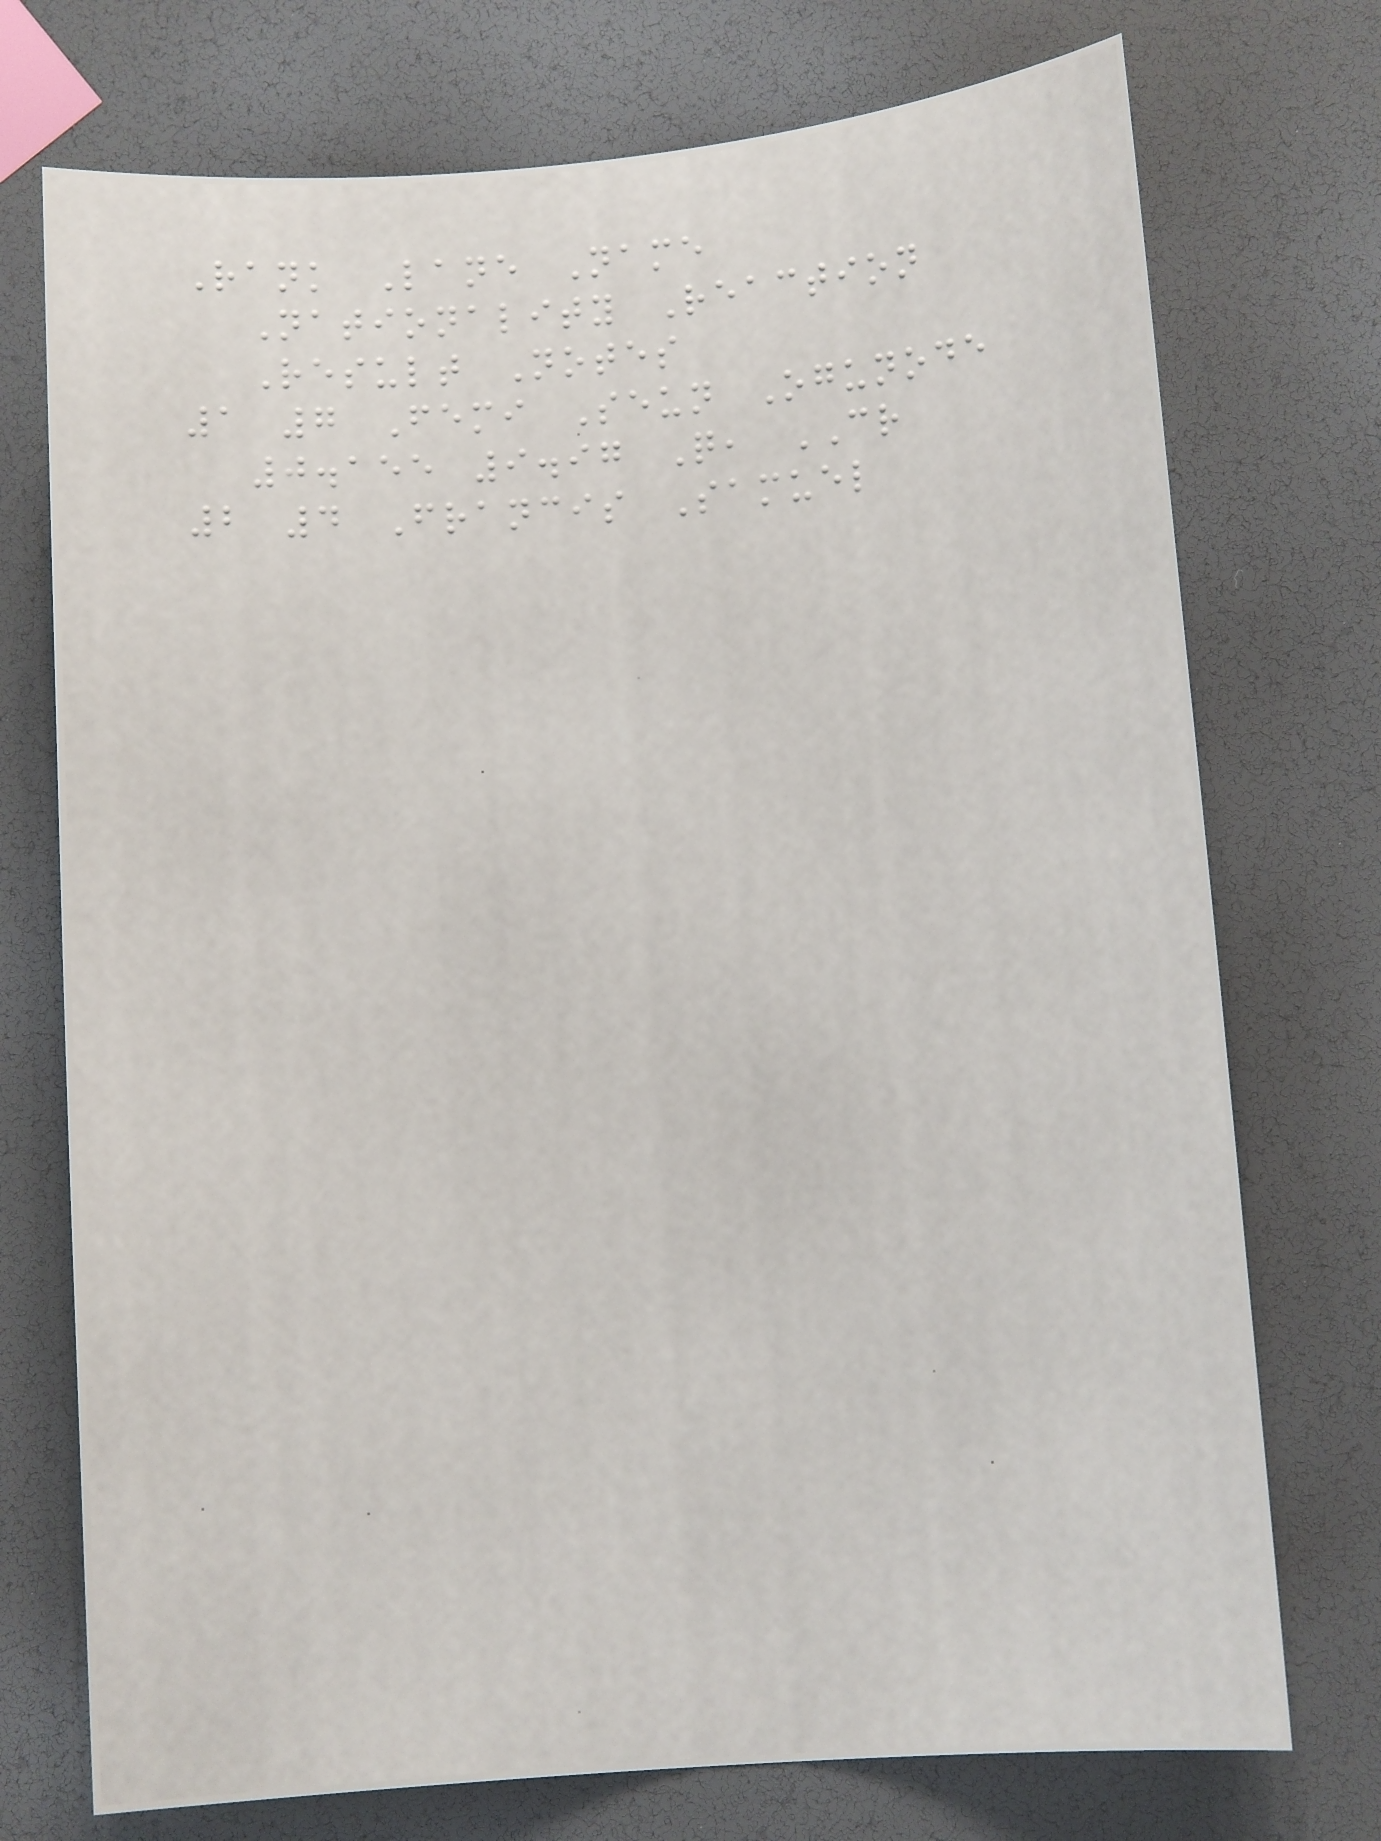Rank Lane Name
Nationality Reaction
Result Notes
1 7 Femi Seun Ogunode
0.155 9.97 Q, CR
2 4 Francis Samuel
